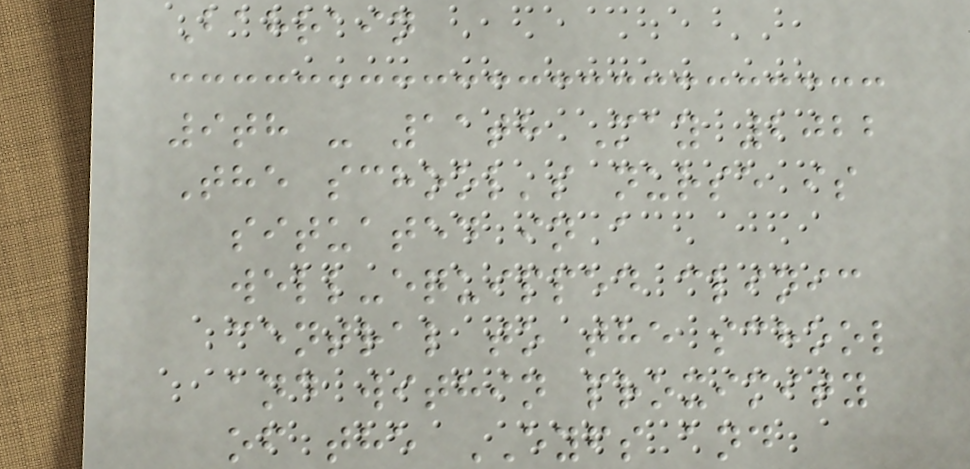Bahrain
9th - 11th May 2022
The school's nurse is
situated in a
well-equipped clinic
central to the school
and within proximity
of the EYFS and
